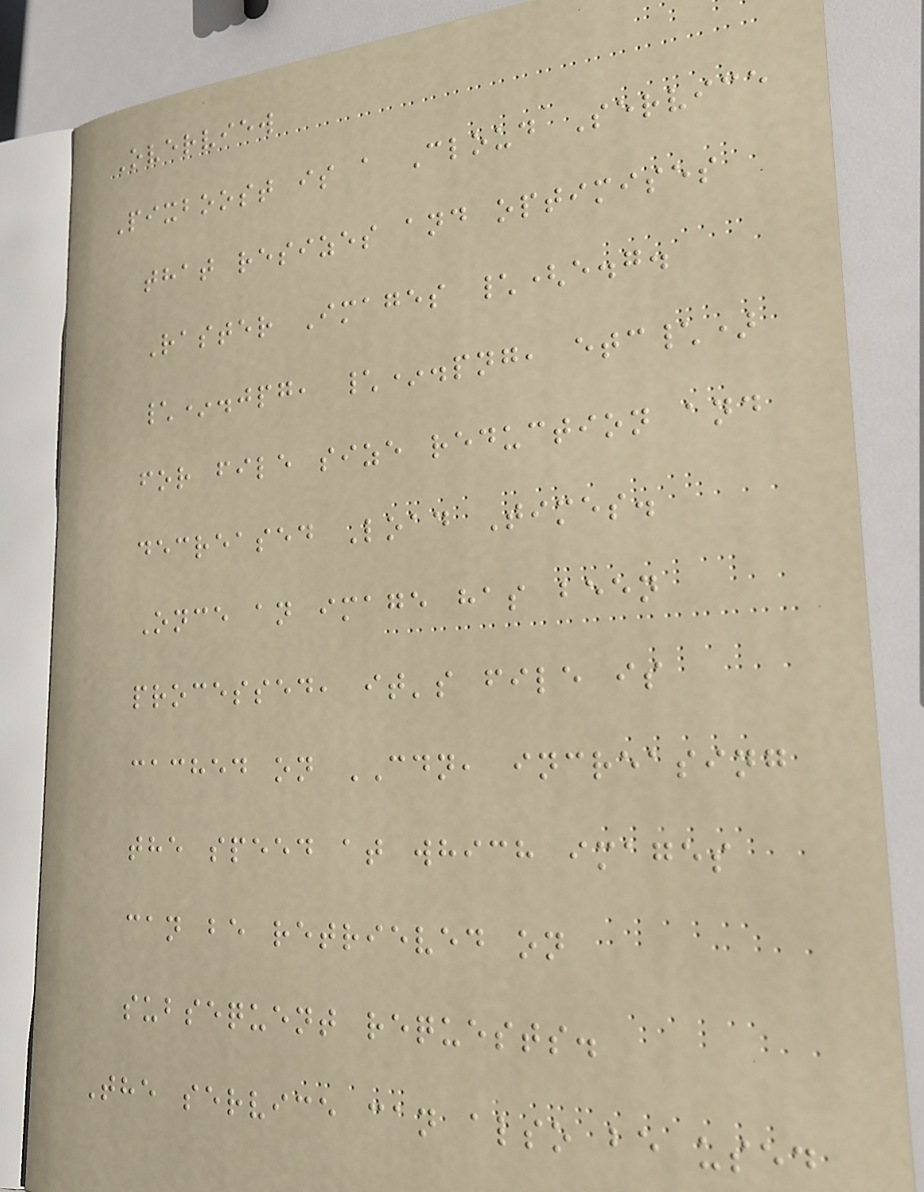Overview
Pixboost is a Cloud Service
that resizes and optimises
Raster Images \(e.g.
\*.jpg, \*.png, etc\)
for file size reduction and
decreased Load Times.
Once an image has been
processed, it's file is
cached on CDN, increasing
the speed at which images
can be retrieved on
subsequent requests.
The service can also be used
